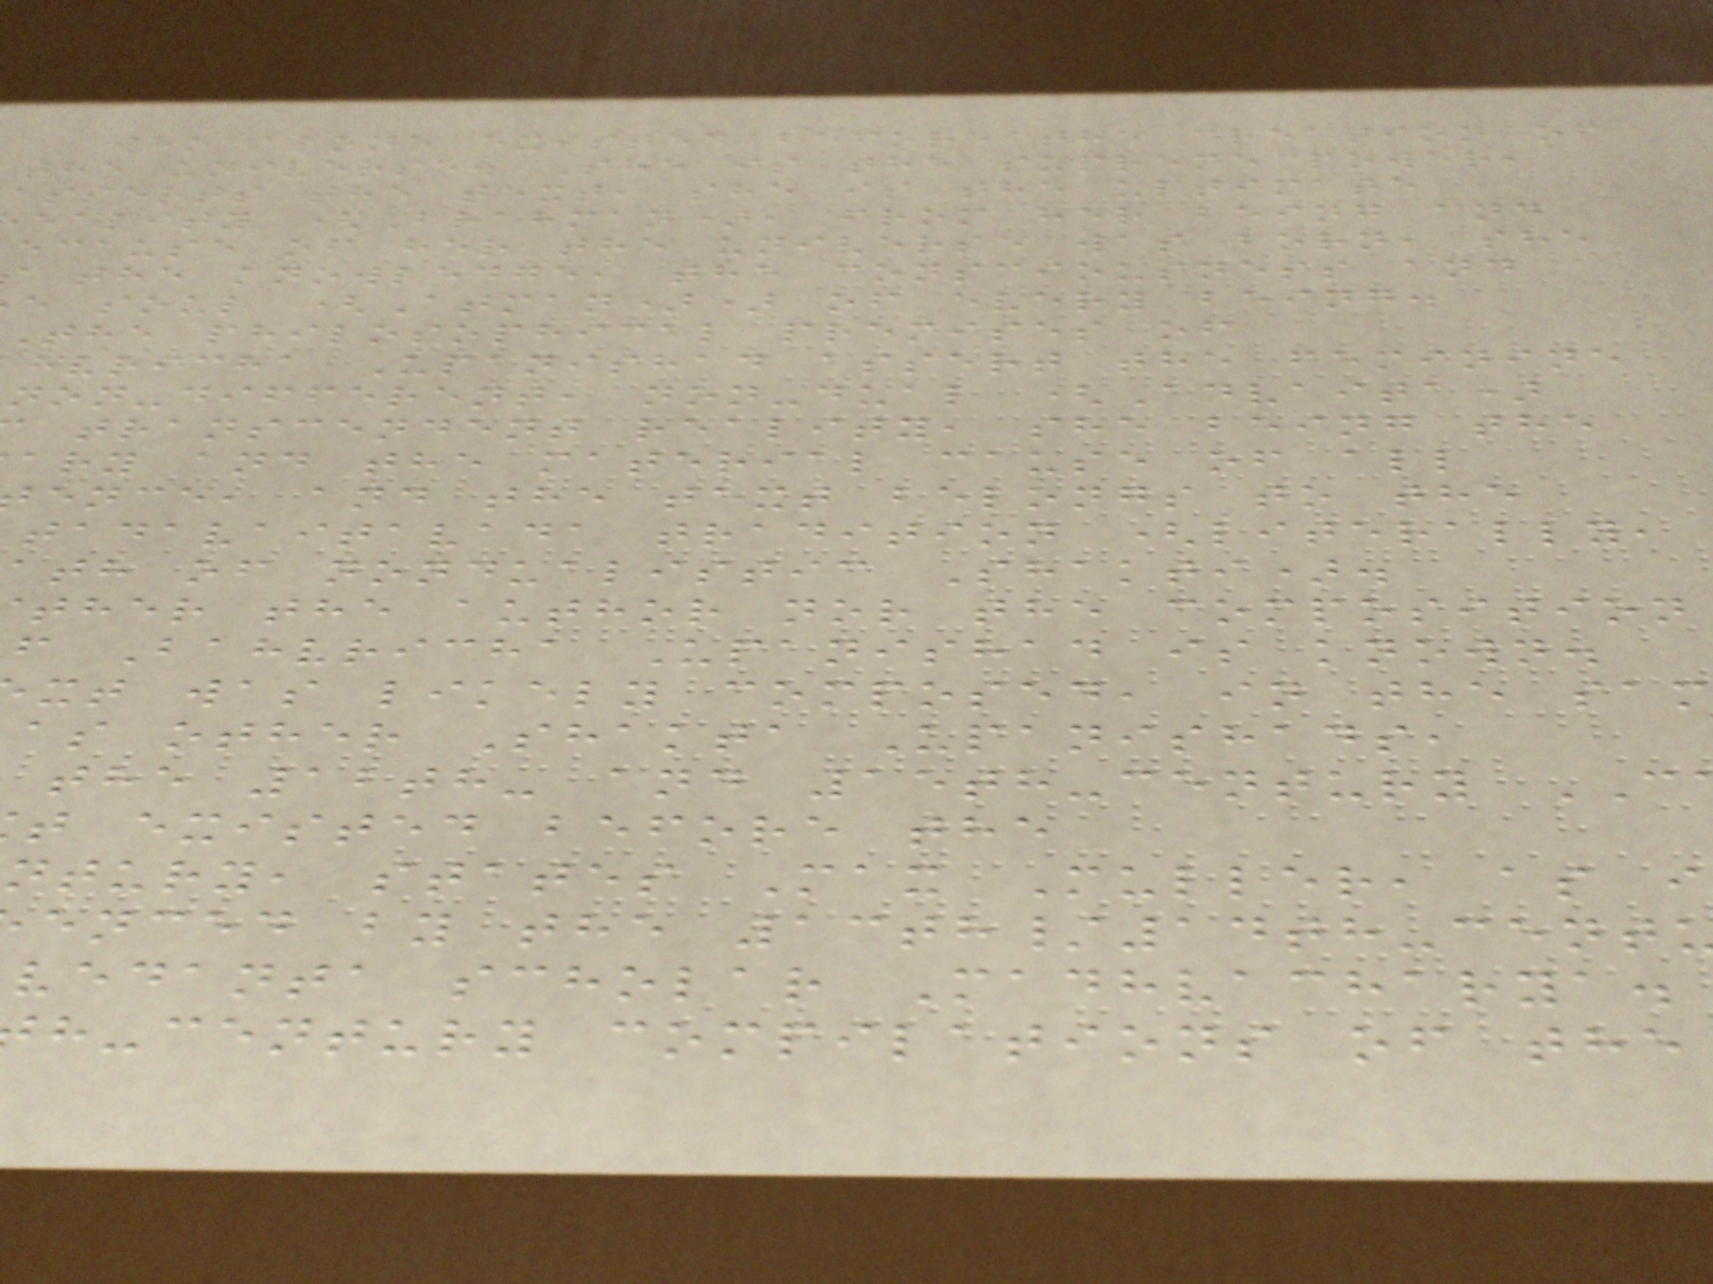who alone existed before the creation of
the universe. She is the supreme power,
asserts the text, she is the ultimate
eality (Brahman), from her being and
ecause of her the universe was born, she
the knowledge, the consciousness and
e soul (Atman)) of every being.
the philosophical premises of
hvricha Upanishad assert the feminine
non-different, non-dual (Advaita)
transcendent reality, she being the
ary and the material cause of all
ence, and the text belongs to the
tadavaitavada tradition (literally,
ath of nondualistic Shakti).
ther the author nor the composition
f Bahvricha Upanishad is known.
xt was likely composed, in the sam
as other Shakta Upanishads,
the 12th- and 15th-century
t existed before the
ntury, states Max Muller, as i
enced by the 13th/14th-cent
vedanta scholar Madhvacharya.
h-century compilations of the
